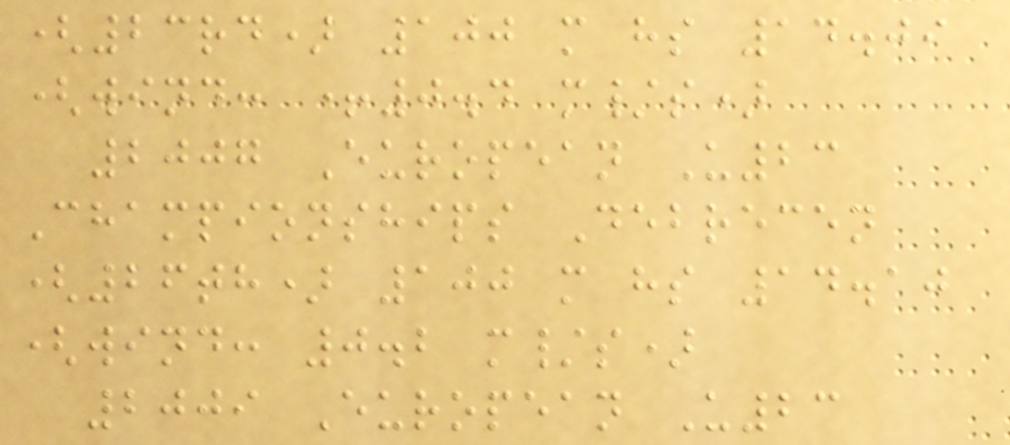(23rd) 100 m hs 14.09
(wind: +0.4 m/s)
2007 European U23
Championships Debrecen
(26th) 100 m hs 14.10
(wind: 0.2 m/s)
2009 European U23
